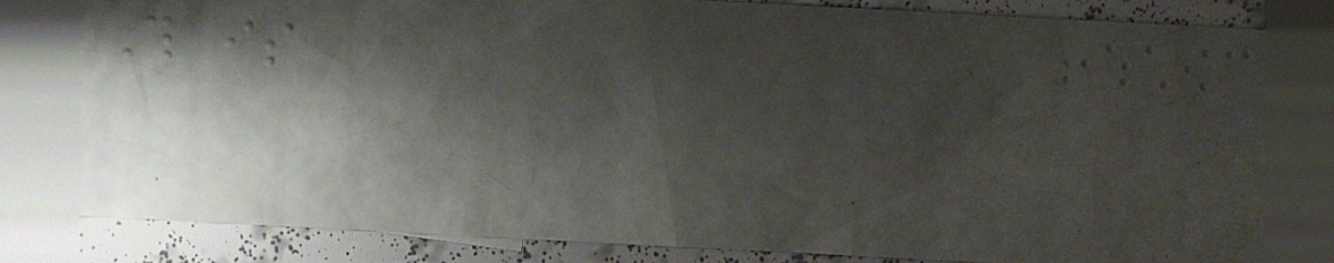This is
